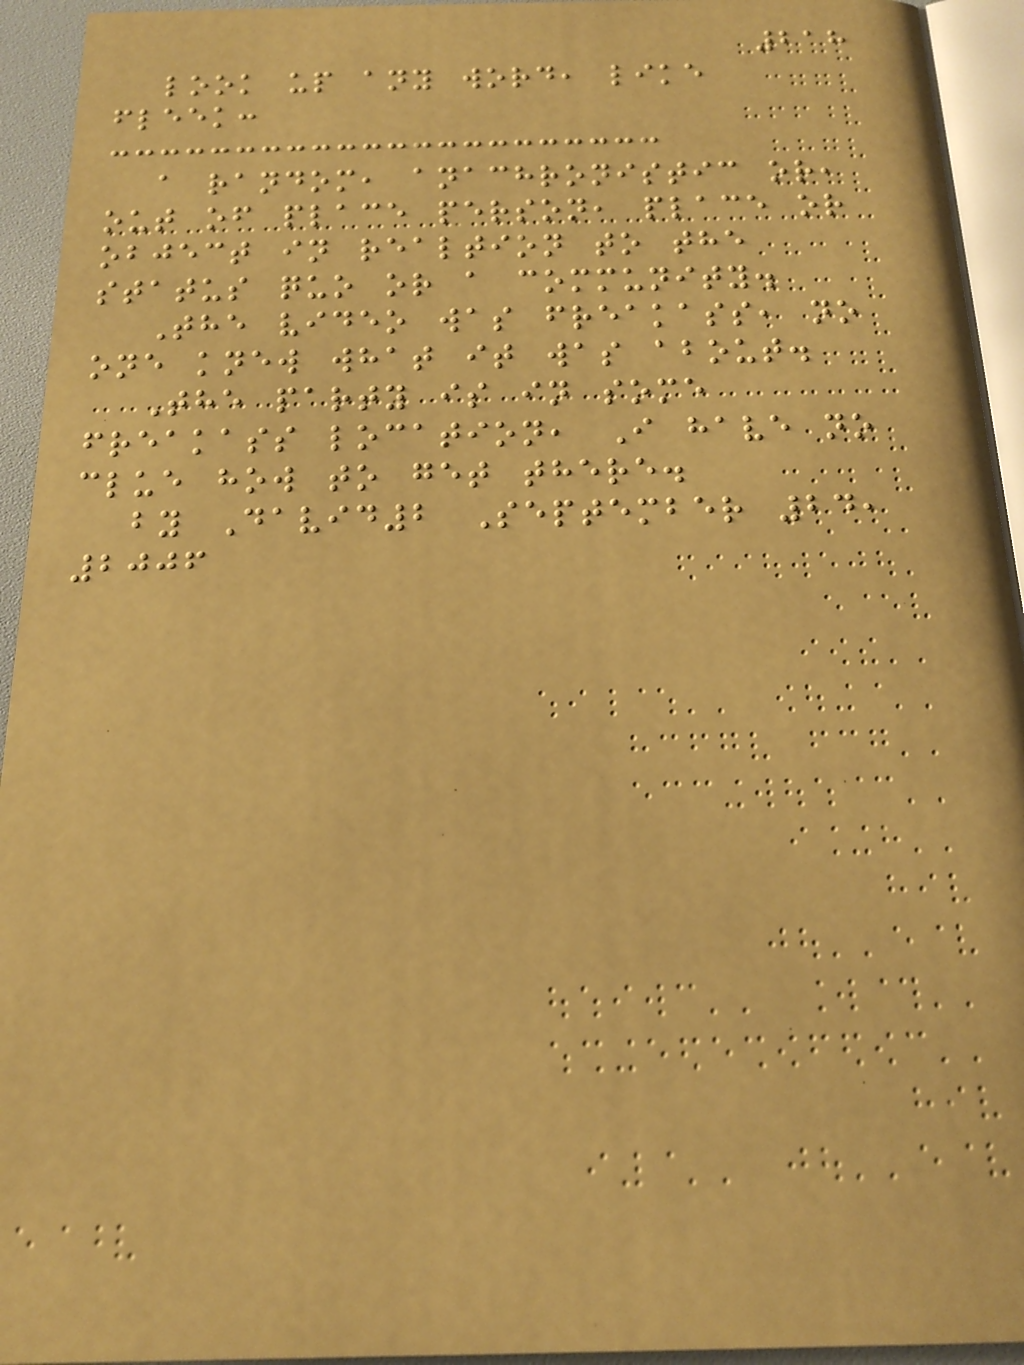218
look up any word, like
fleek:
a random, anachronistic or,
out of place person, place or
object in realtion to the
status quo or a community.
The video was freakass, no
one knew what it was about.
The party is in some
freakass location, I have no
clue how to get there.
by David2 September 24,
2006
